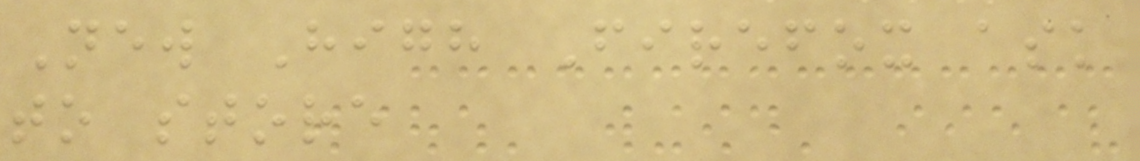New High Firefox ask
to store
